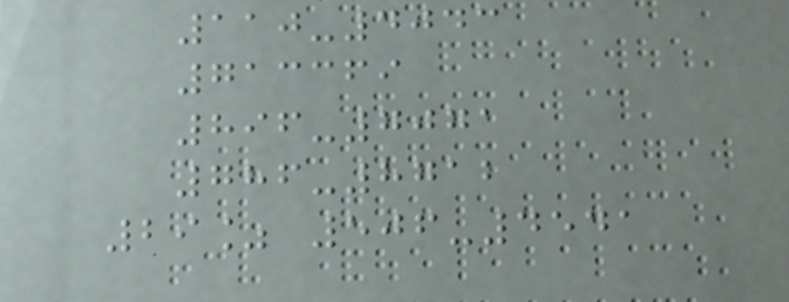110-4043
713369
896-7071
786-8712
29% 506-4541
